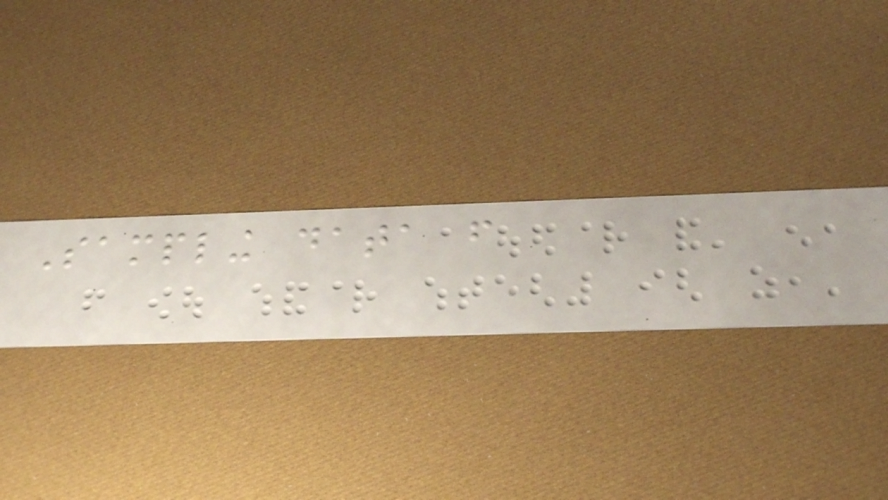Sampling data from
